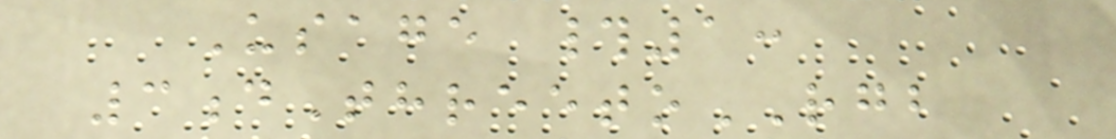Usage #1:
3dThreetoRGB
